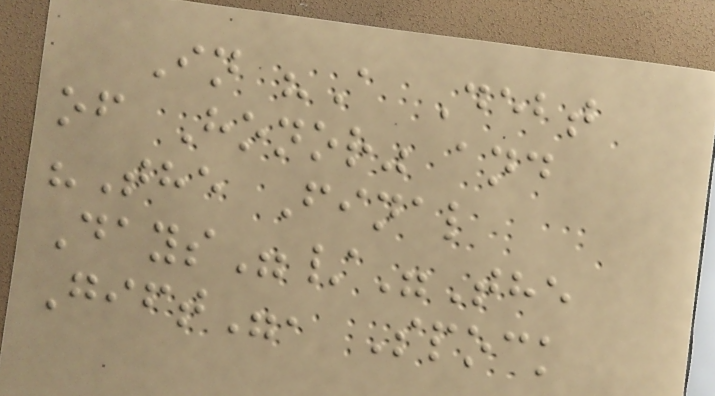In "A Debt
of Honor" and
"The Final
Days"/"The
Gift", Spock
